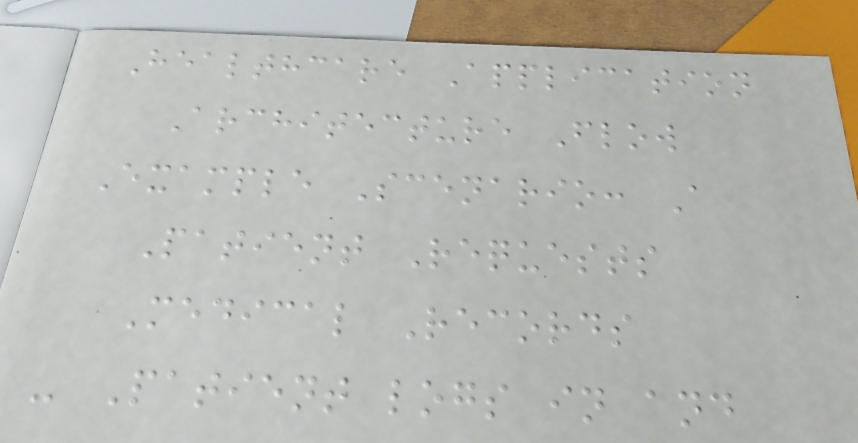Healthcare Application
Architecture Flow
Example Scenario: A
Patient Requests
Medical Records
- Patient logs in and
